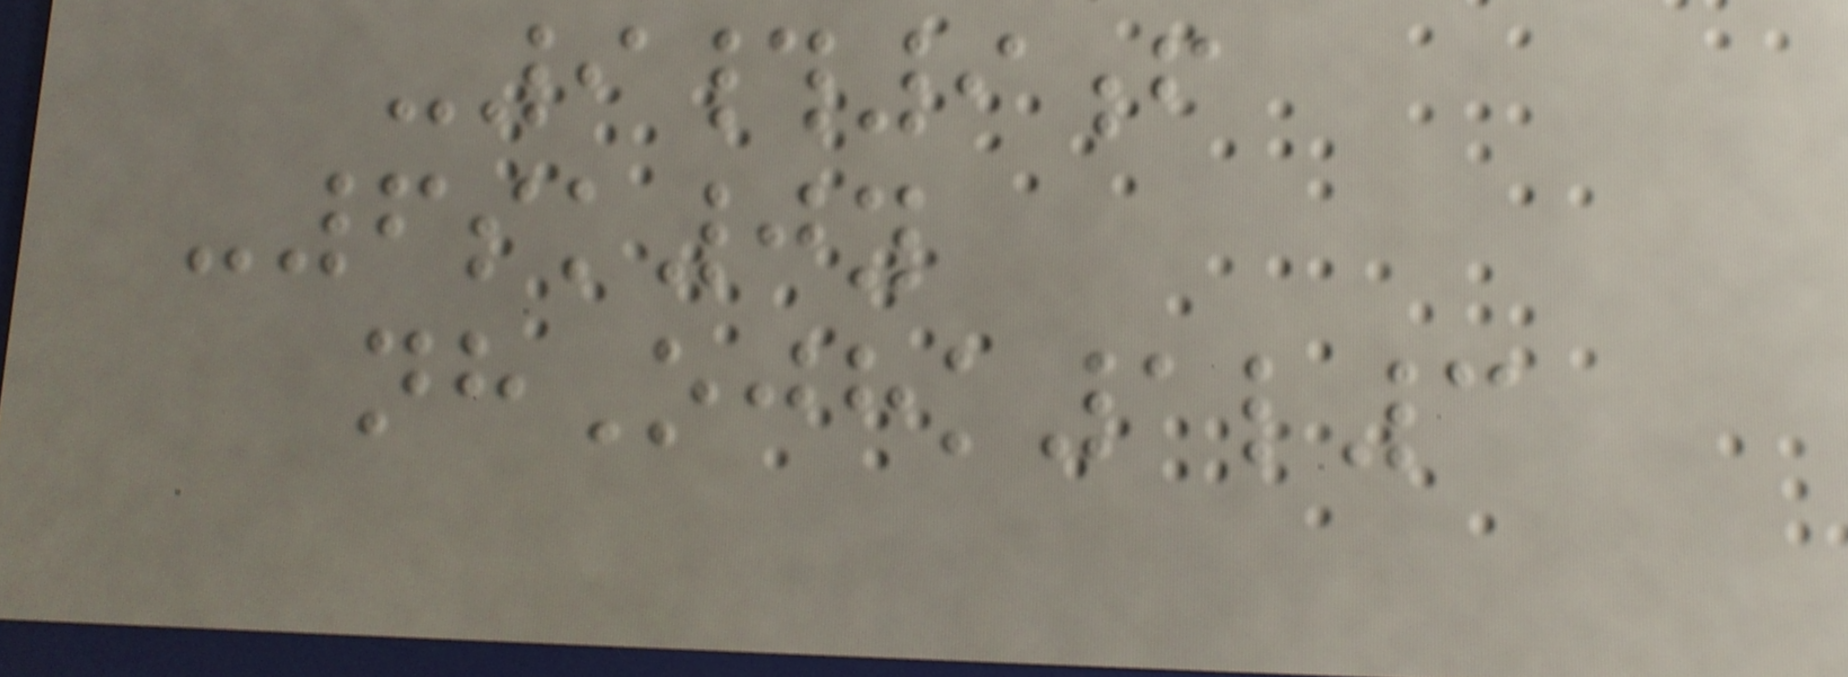-9#9f
-6sk0y
nhOjhk1l3
